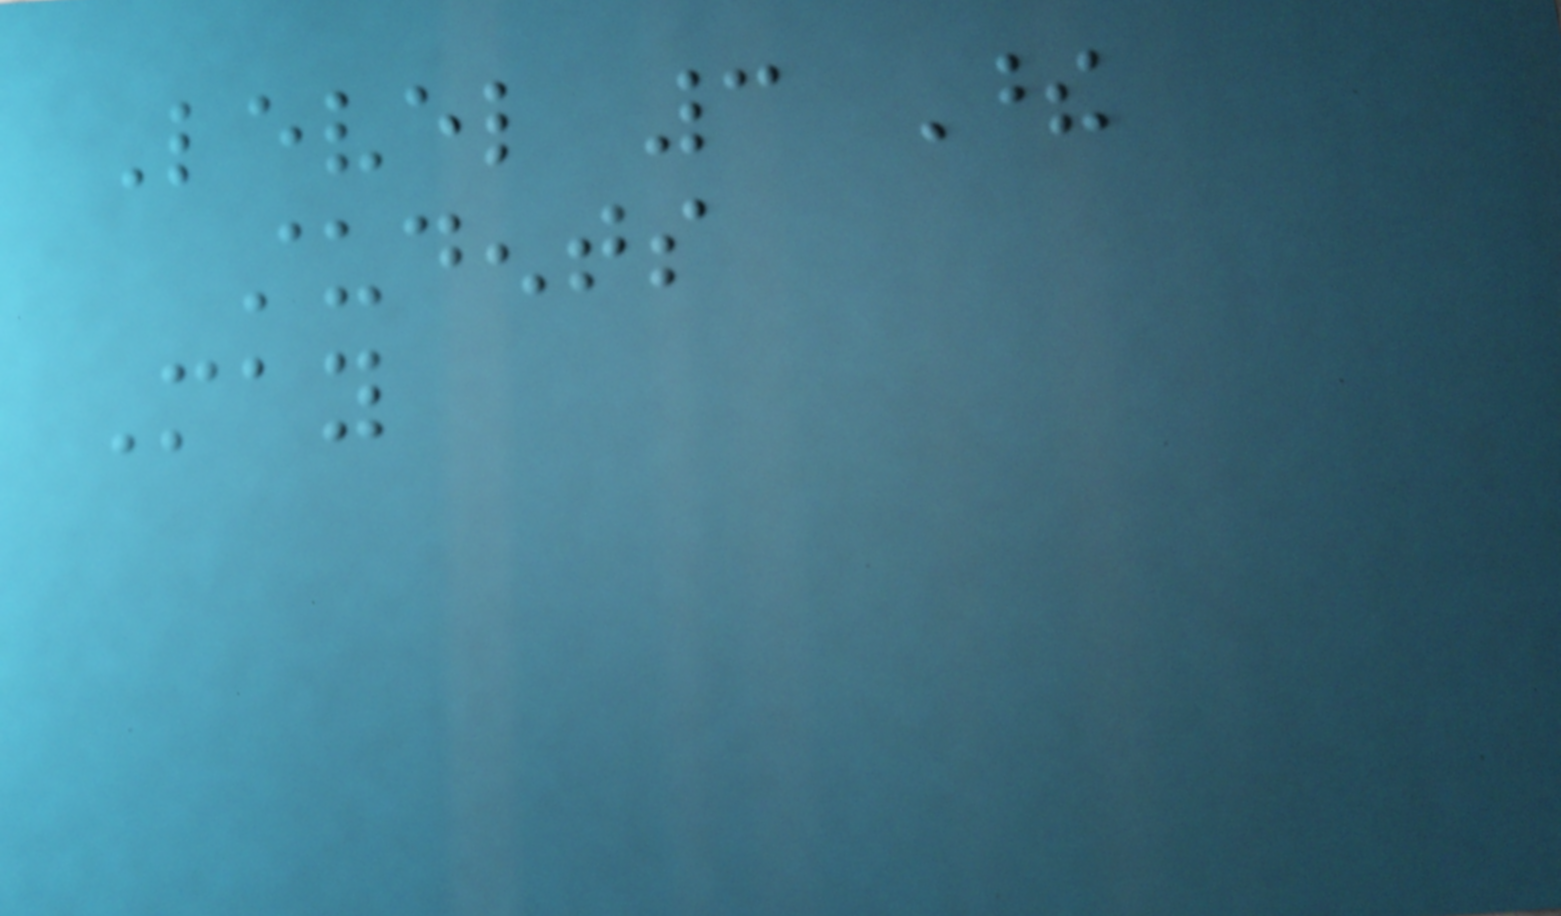Level 3 These
students
May
